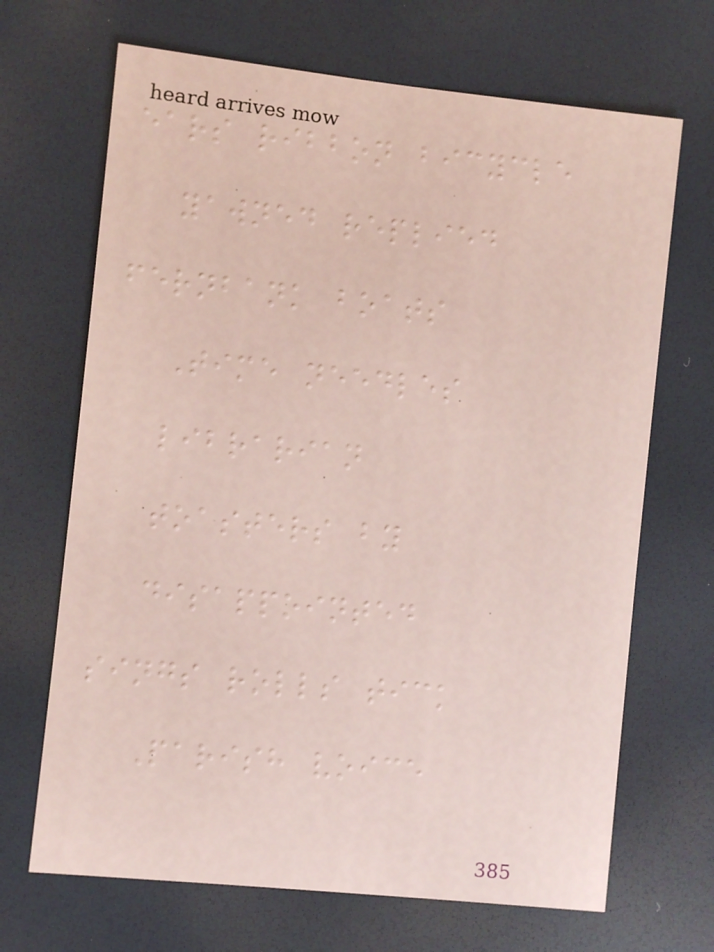ears ribbon bicycle
yawned replied
fernbank boats
Time needles
librarian
toasters by
disappointed
sings rolls tick
Parish voice
